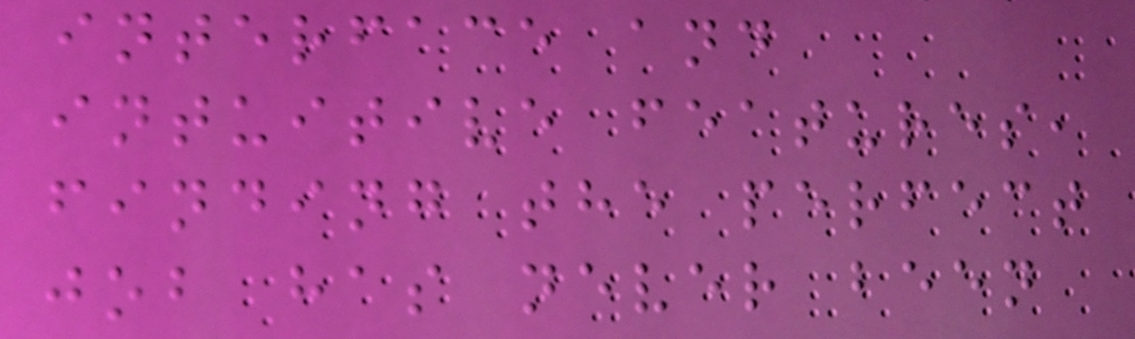interface and
intuitive features,
finding the perfect
job has never been
